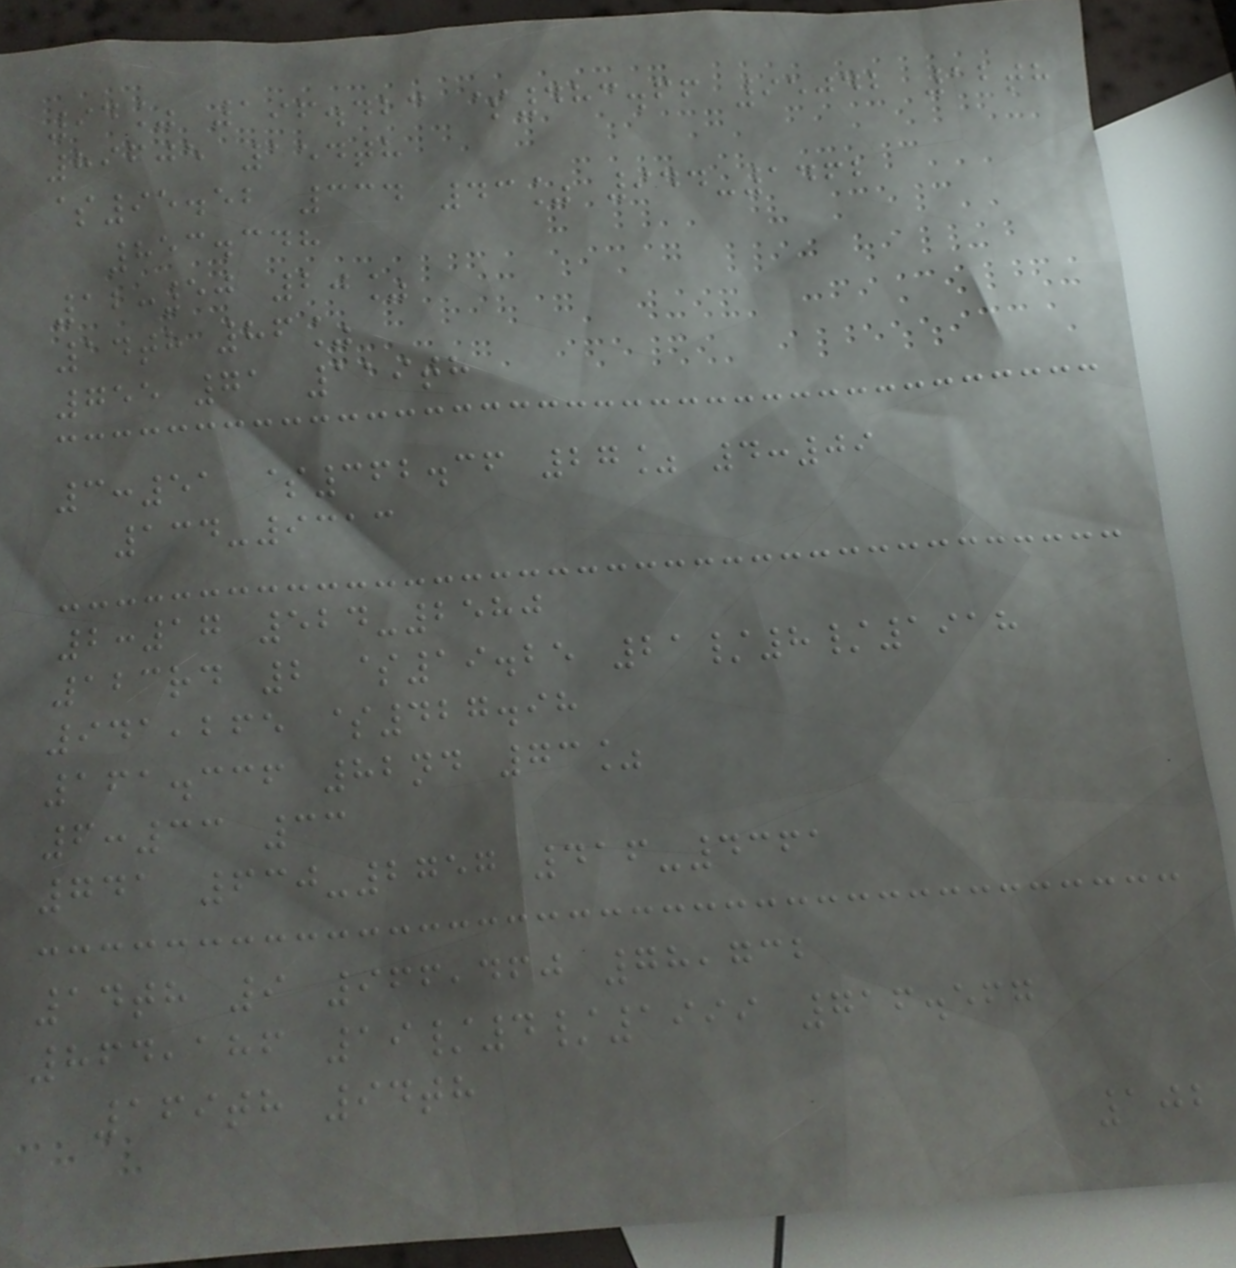94% 196.423 $483.66 95042 12th
89605 154th
$95.52 334 43% 944-1462
853.348
12:50 20%
14th 86%
755 71 119th
3:51 $362.36 27% 4:09
134-9313
2:17 524-2580
123rd 2 $19.25 21/8/1918
941,265 $427.98
161.336 82nd 73%
6:33 33
741 630-2757 416-4361
14th 9 966,460 78,732
864,186 19/4/1999 716.567
169th 94th
102
